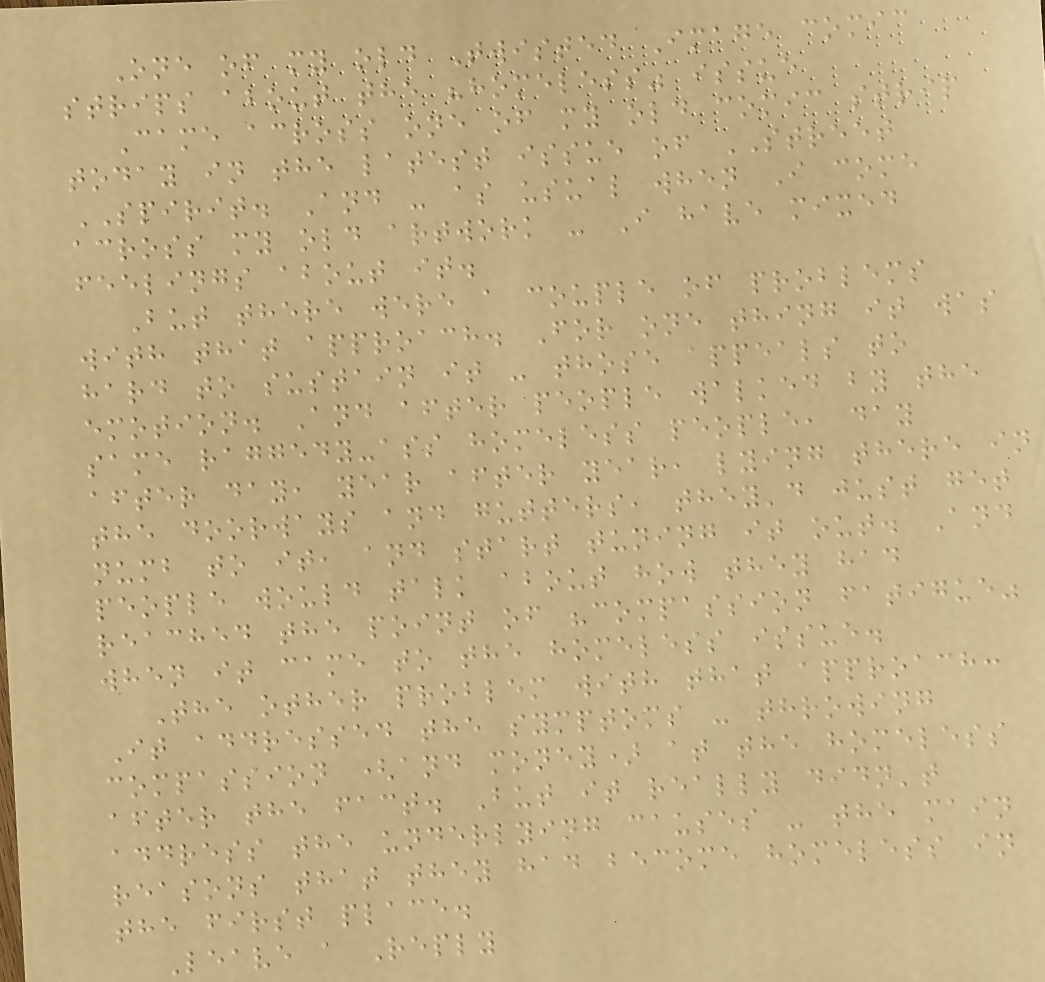One of my old Twisted Image comic
strips about the "homeless" issue
Came across one of my old comic strip
today in the latest issue of STREET
SPIRIT. And - as usual when I come
across my old artwork - I have mixed
feelings about it.
But there were a couple of problems
with that approach. For one thing it was
hard to sustain it - those appeals to
emotion. And after people walked by the
same raggedy-ass homeless people, day
after day, year after year, lying there in
the doorways and gutters, they'd just get
numb to it, and start tuning it out. And
people would talk about how they had
reached the point of "compassion fatigue"
when it came to the homeless issue.
The other problem with that approach:
It addressed the symptoms - throwing
compassion (and money) at the homeless
after the fact. But it really didn't
address the underlying causes - the main
reasons that they had become homeless in
the first place.
Leave a Reply
